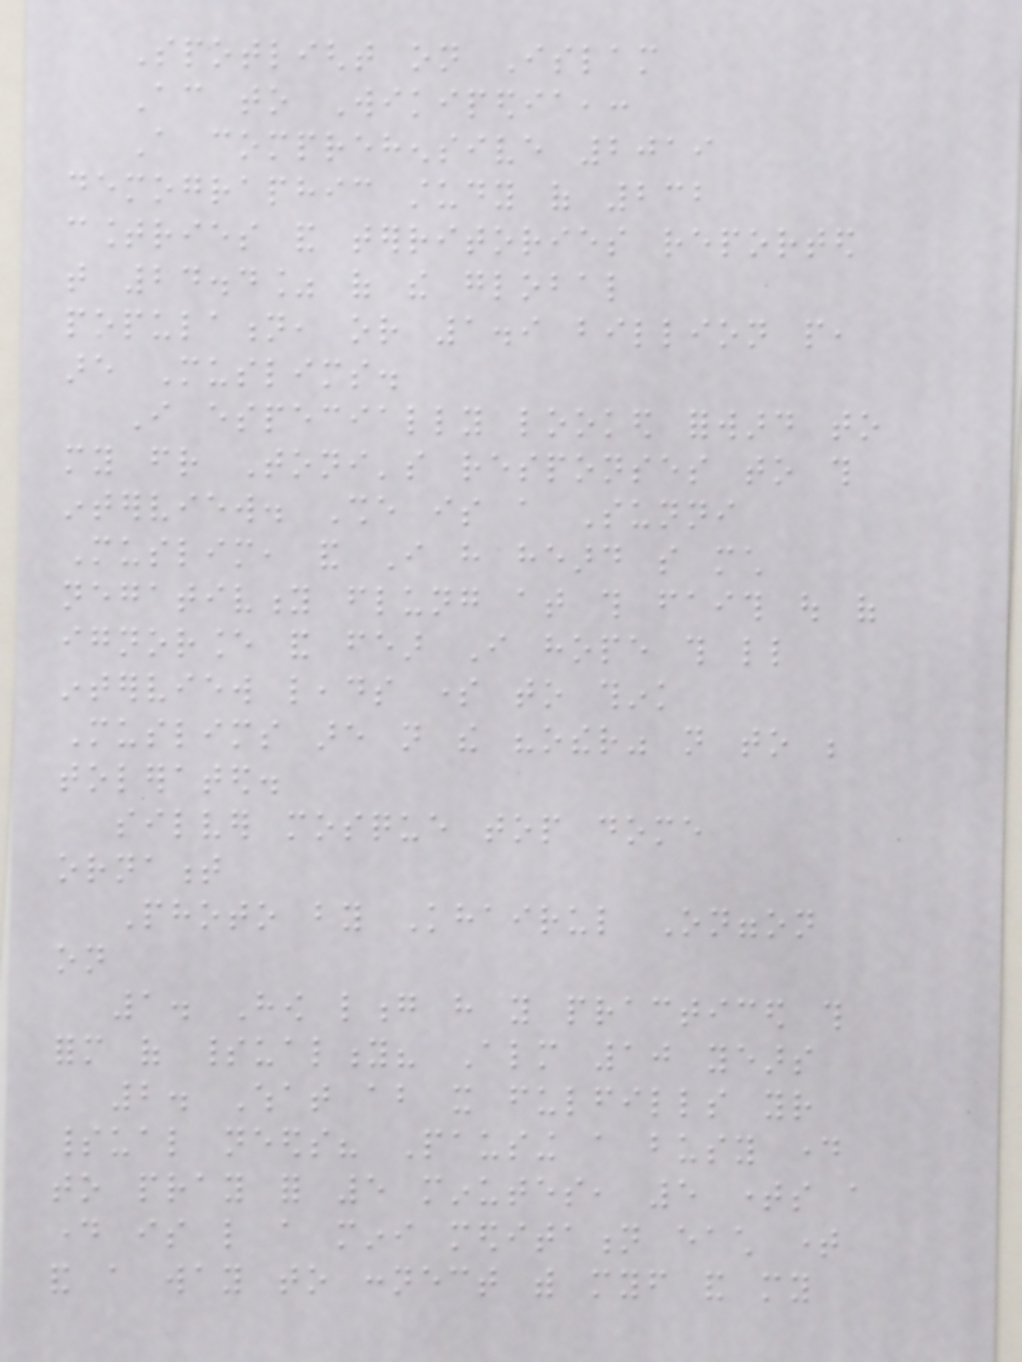Spotlight on Islam
According to Wikipedia,:
A comprehensive 2019
demographic study of 232
countries and territories reported
that 24.4% of the global
population, or 1.9 billion people,
are Muslims.
I especially looked forward to
my friend Toni's responses to this
interview. She is a Sunni
Muslim, and I have heard so much
negativity flung at this faith out of
ignorance and fear I hope this little
interview leads some to think
Muslims are not the "other" not to be
tolerated.
silver mosque top dome
ornament
Photo by Khairul Onggon
on
1. How long have you practiced this
form of spirituality? Almost 10 years
2. What about it fulfills your
spiritual needs? Pausing a busy day
to pray for 5 minutes, 5 times a
day is like a mini meditation each time
and a way to connect with myself and my
